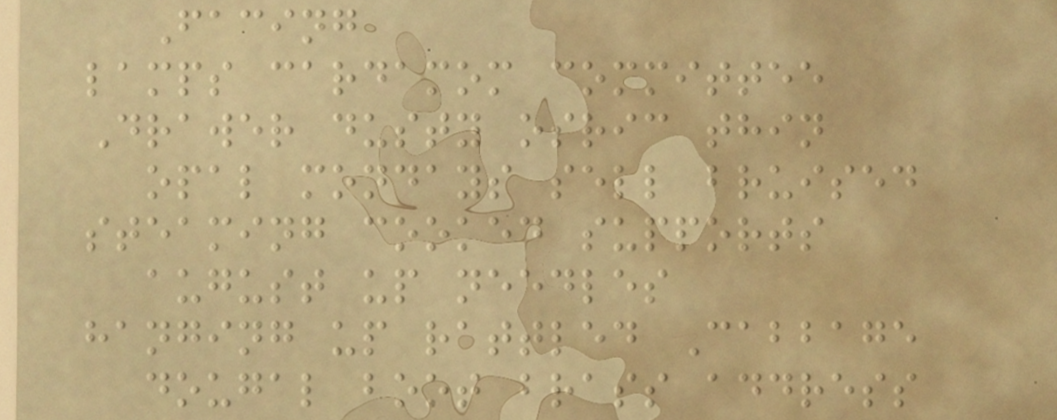Facing
lamps cardamom committee
Drawer dusty osric thin
opal mondays sell bruised
steaming cooked supports
august up needles
hanging up rattled Cabbage
dougal boot brass address
